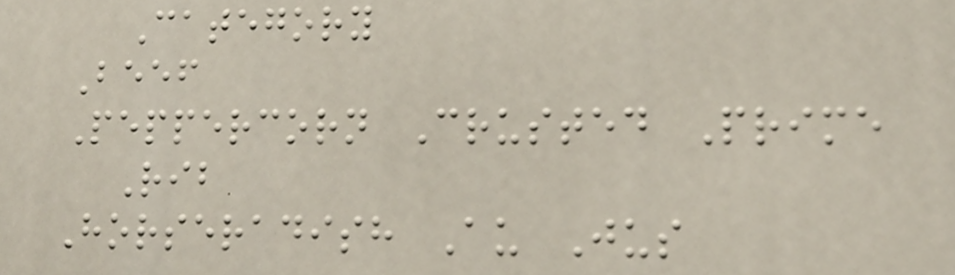Category
Beef
Peppercorn Crusted Prime
Rib
Horseradish Au Jus
